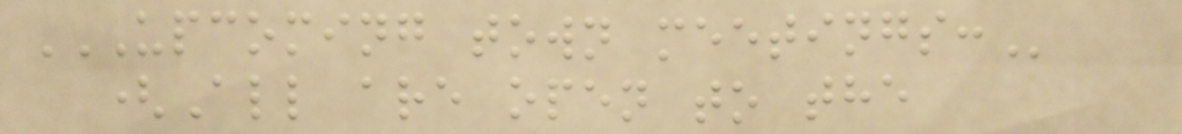UPCOMING TOWN MEETINGS:
(All are open to the
